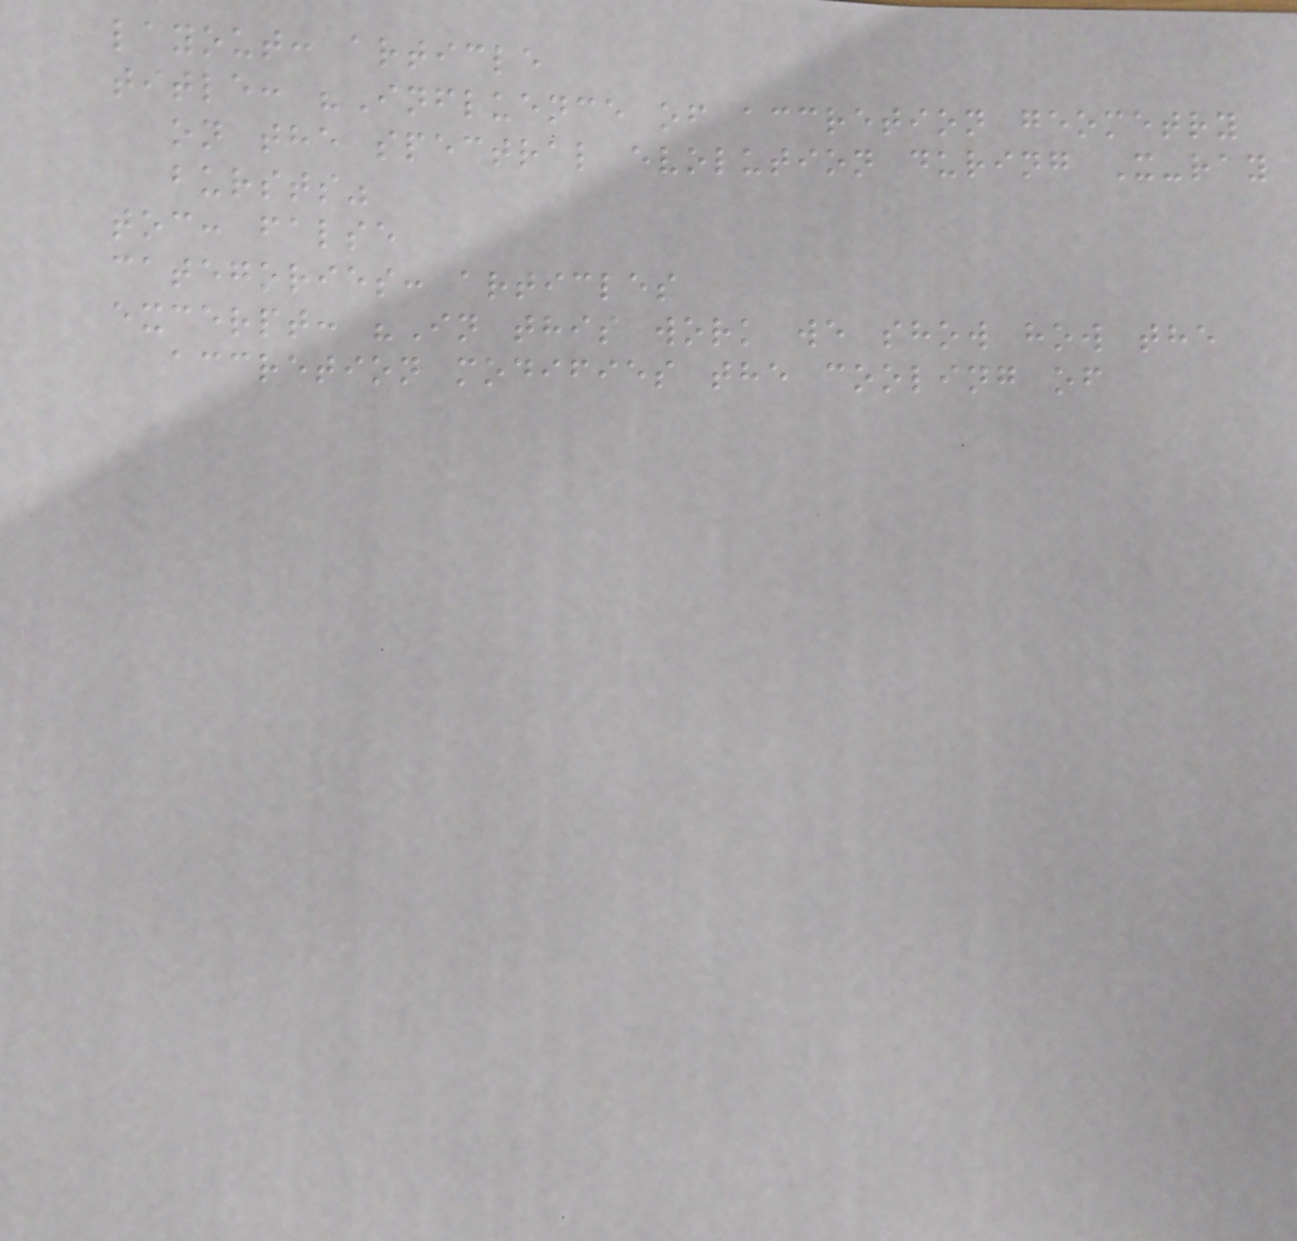layout: article
title: "Influence of accretion geometry
on the spectral evolution during X-ray
bursts"
toc: false
categories: articles
excerpt: "In this work we show how the
accretion modifies the cooling of
